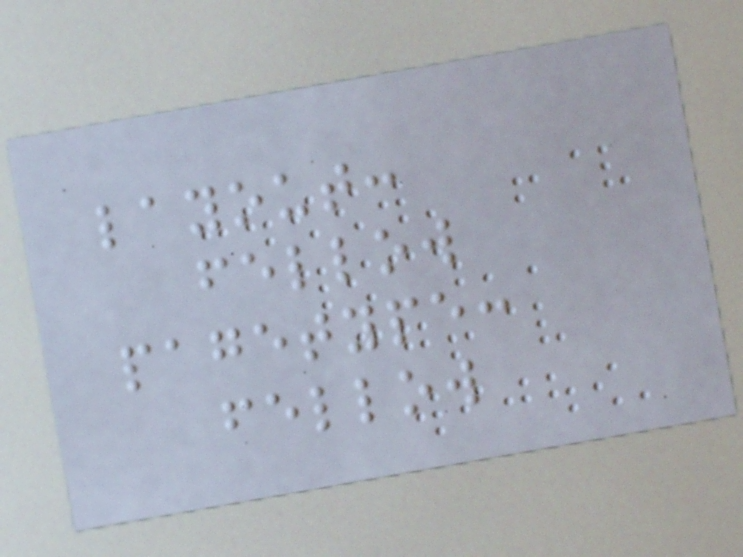layout:
fellow
pagetype:
fellow
